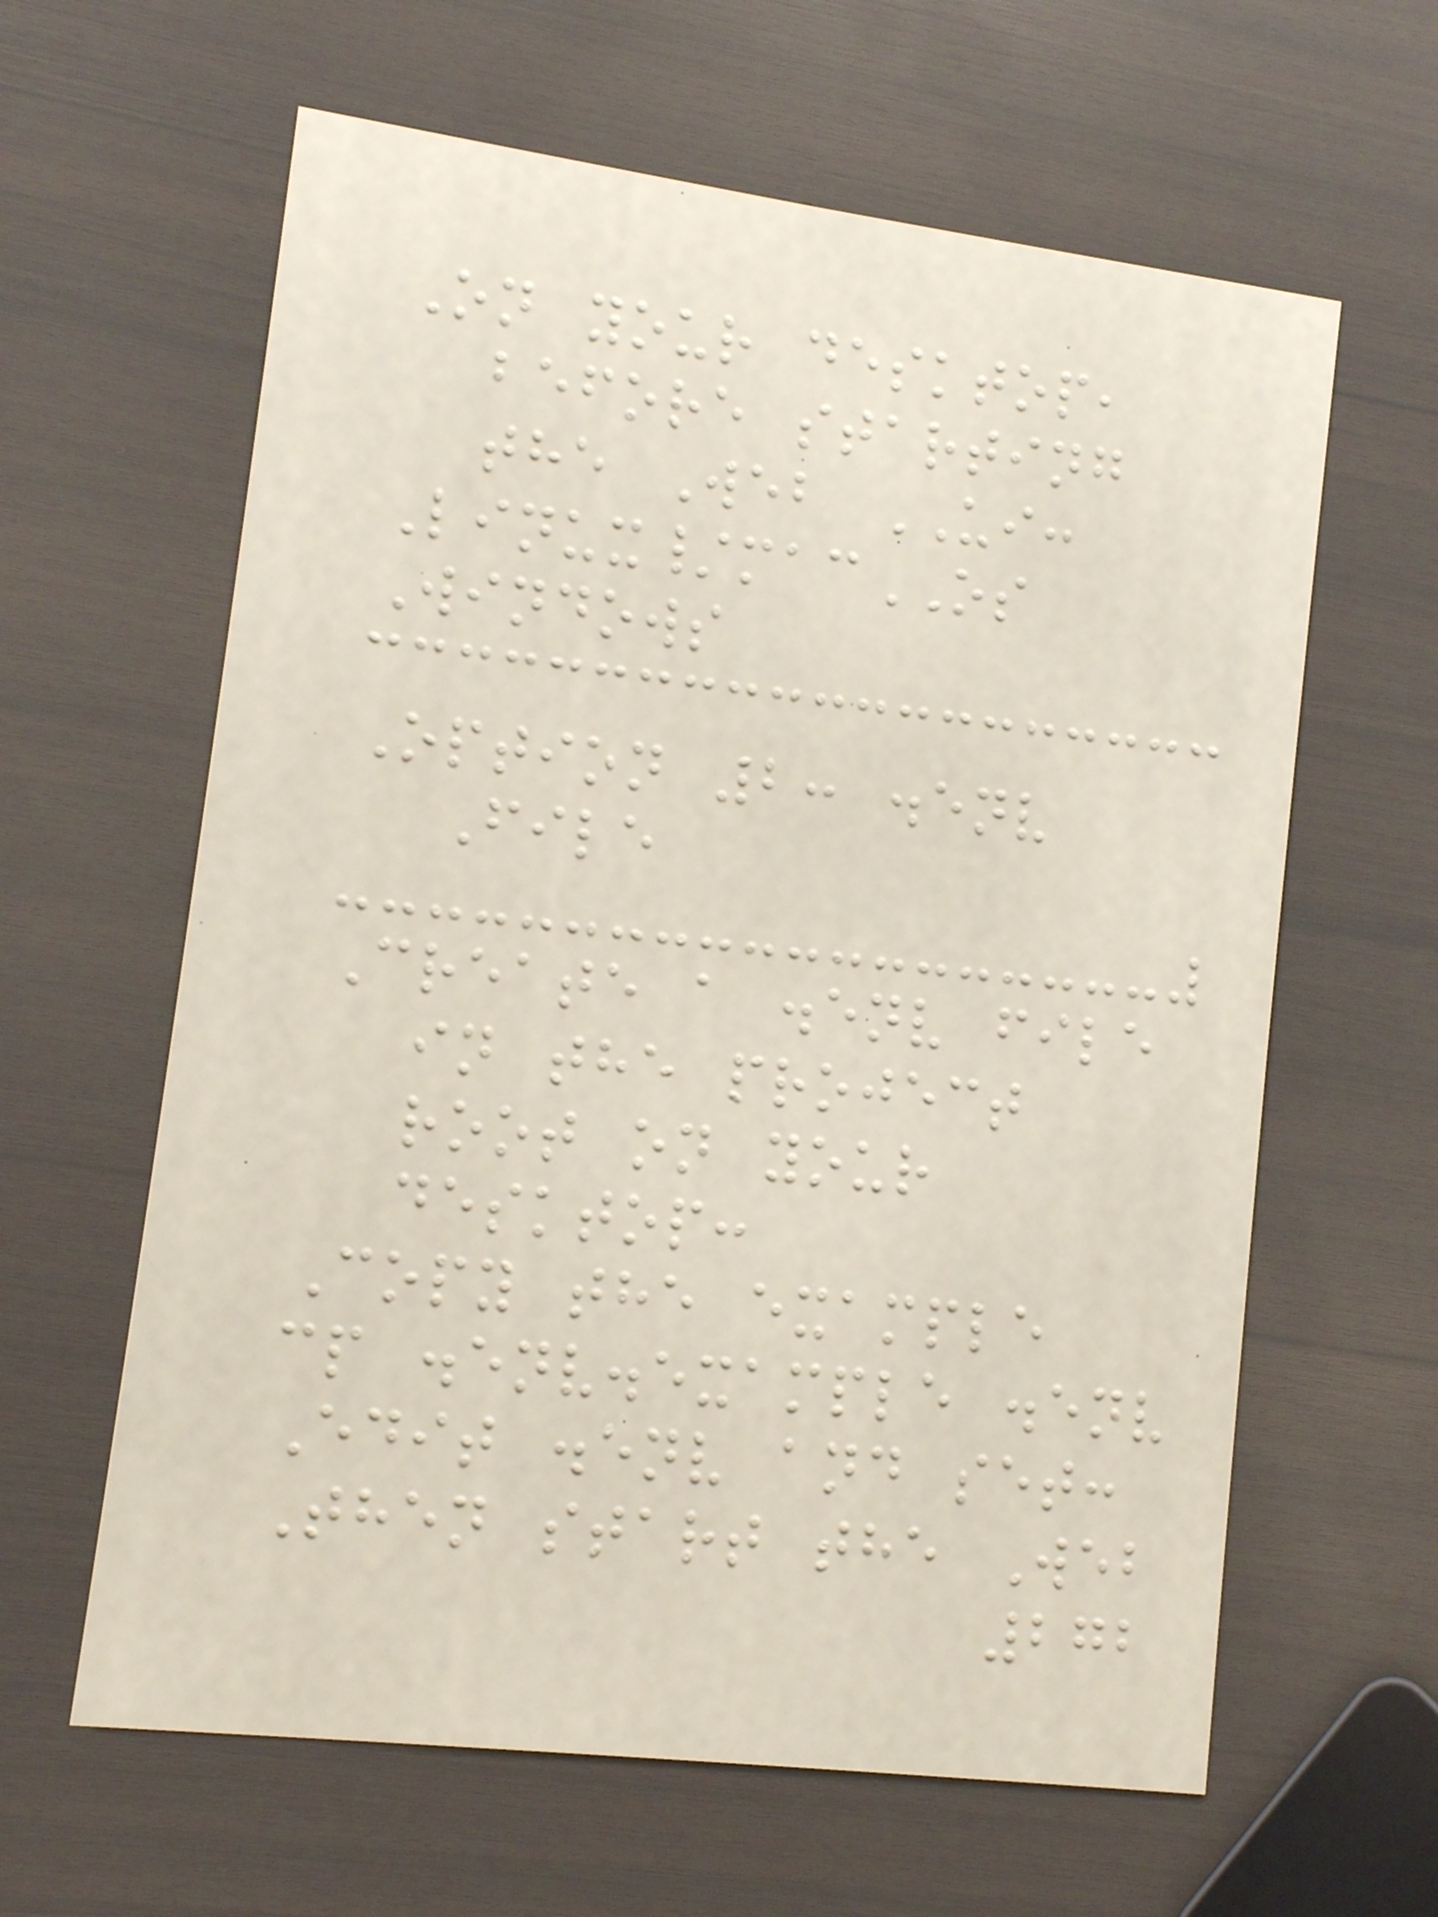On your desktop,
before starting
the Web UI:
Linux/macOS
Windows
Option 2: .env
File
Create a .env file
in the project
root on your
desktop:
Copy the example
cp .env.example .env
Edit .env and set:
Then start the Web
272
